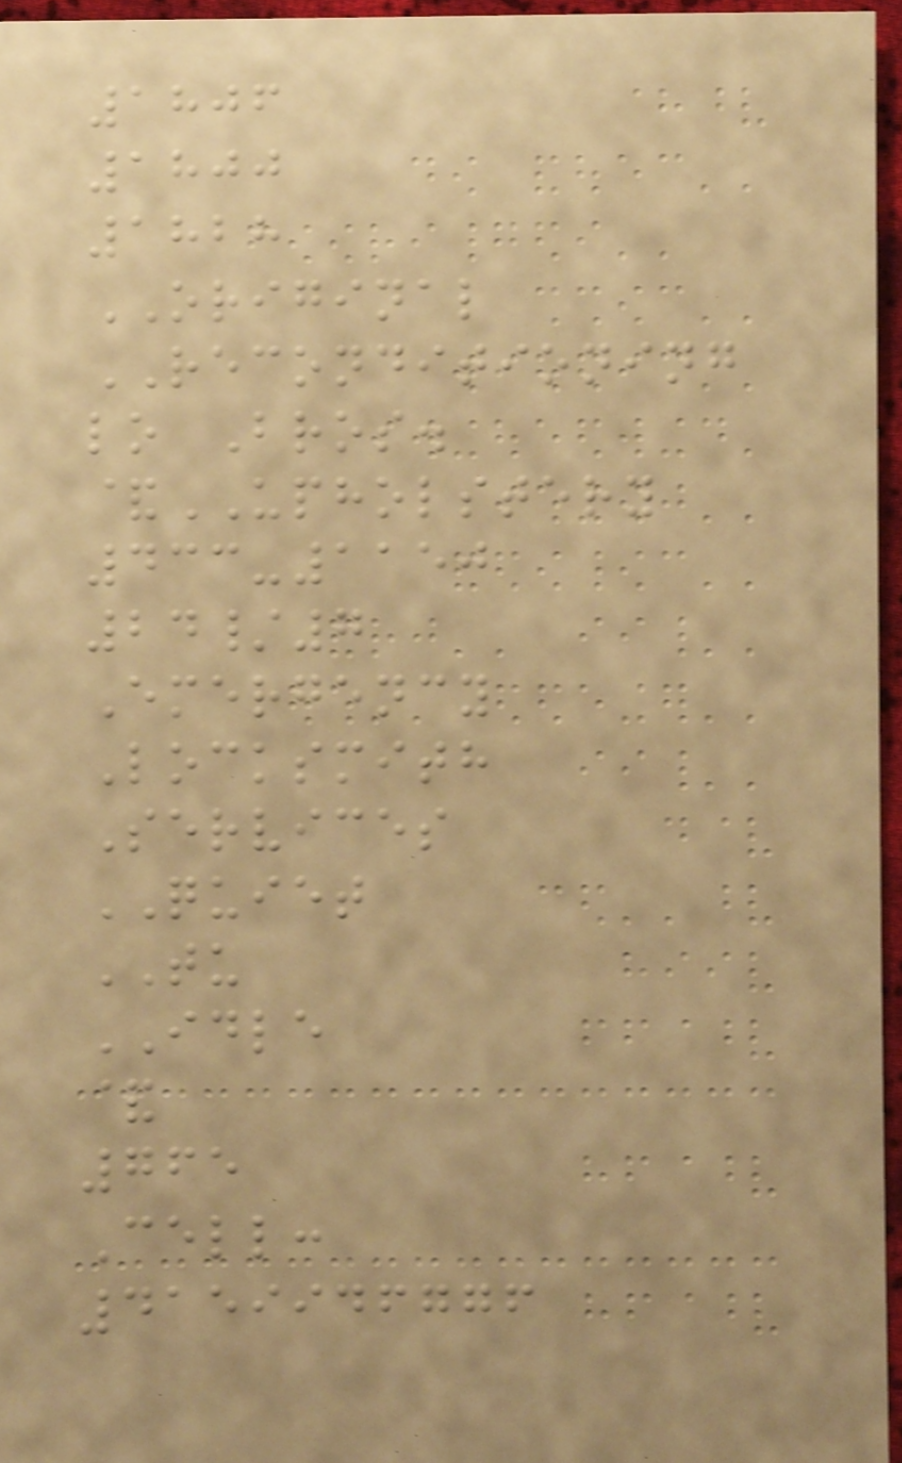1806
1800
1828
ORIGINAL
RECONDITIONING
lo Bros.
&UPHOLSTERY
433-1150
24/7
Emergency
Locksmith
Services
QUIET
TU
IDLE
&
765
Cell:
4159946776
